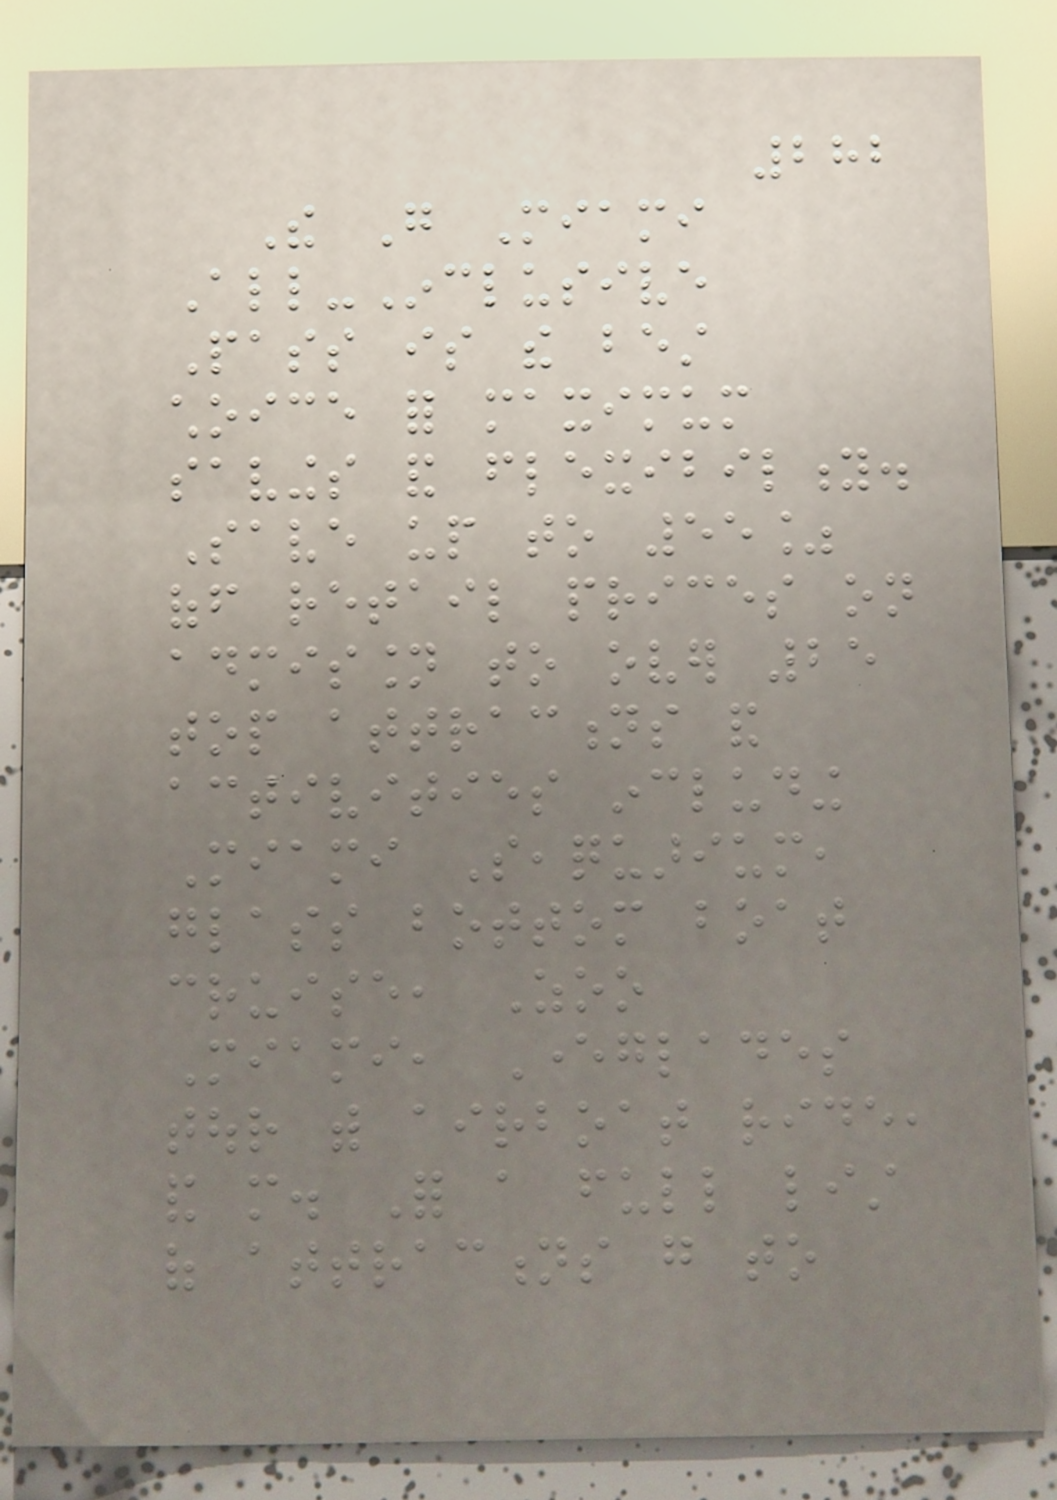282
The Go Miami
All-Inclusive
Pass is the best
choice for maximum
savings and flexibility.
Save up to 55%
off retail prices on
admission to over 25
top attractions and
activities including
Miami Seaquarium,
glass bottom boat
cruise, Zoo
Miami, Everglades
tour with airboat ride,
and more. For a full list
of attractions go to
